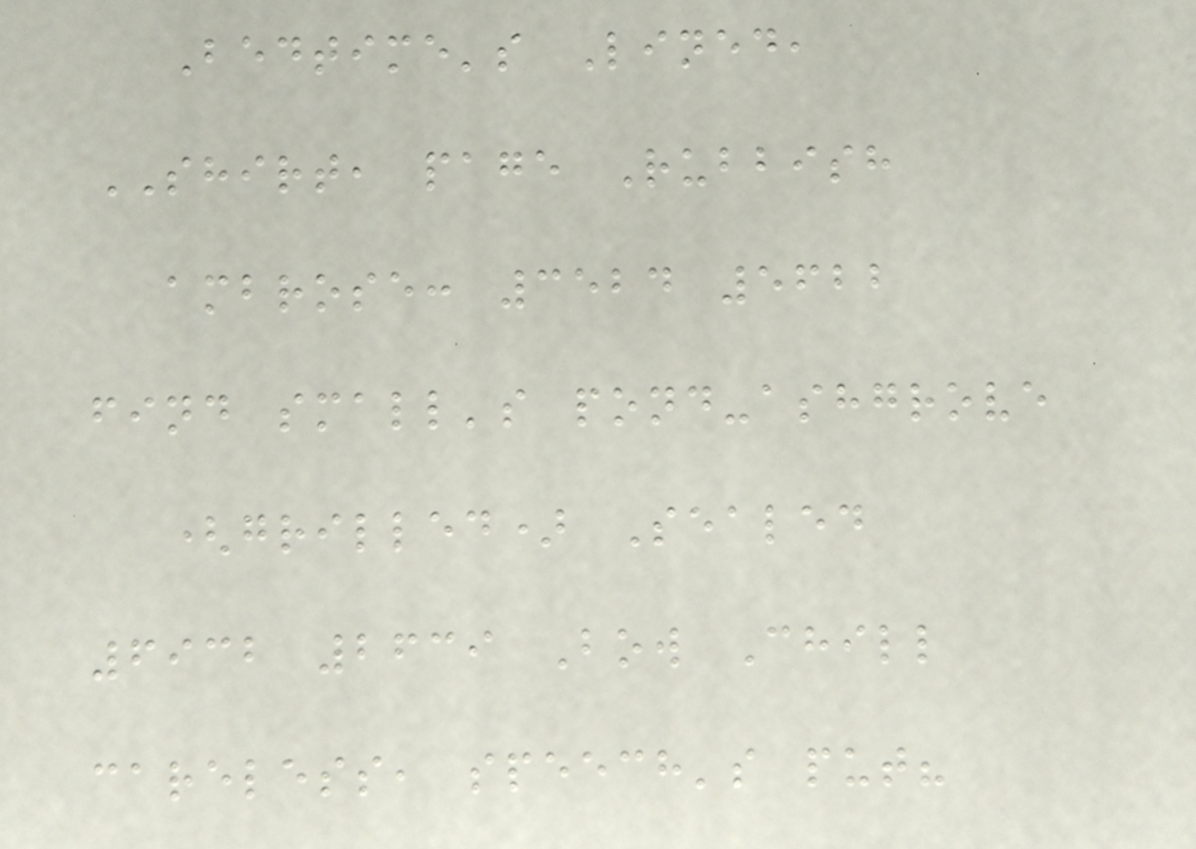Bedtime's Lined,
SHIRT, page Rubbish
ambrose: 3524 5622
find small's pond-ashgrove
(grilled) Sealed
6932 2639 Bow Chill
careless, speech's put?
